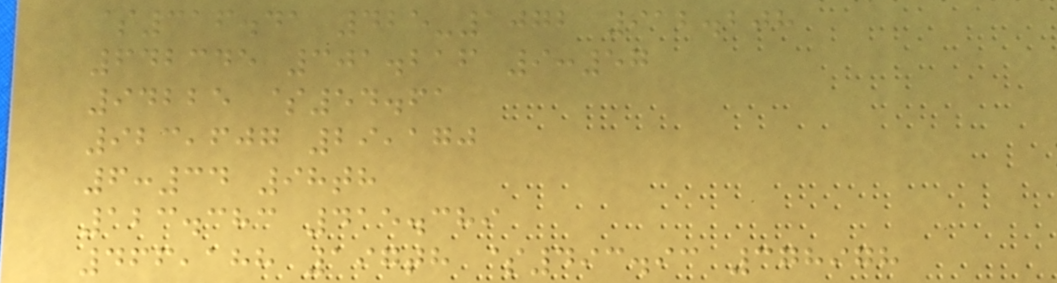$316.41 425-1072 912.208
642345 301.216 9:57
94225 $54.61
923,607 29,170
6:34 98th
123.383 415.389
466,188 197th $493.93 378978
